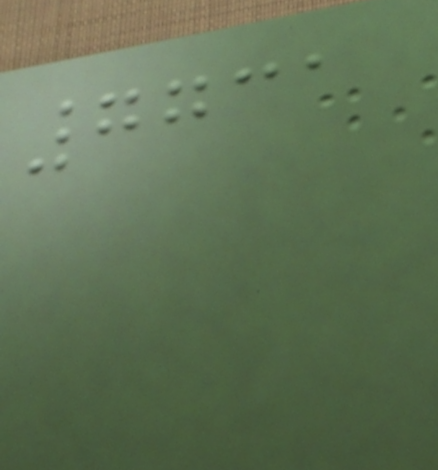7731
